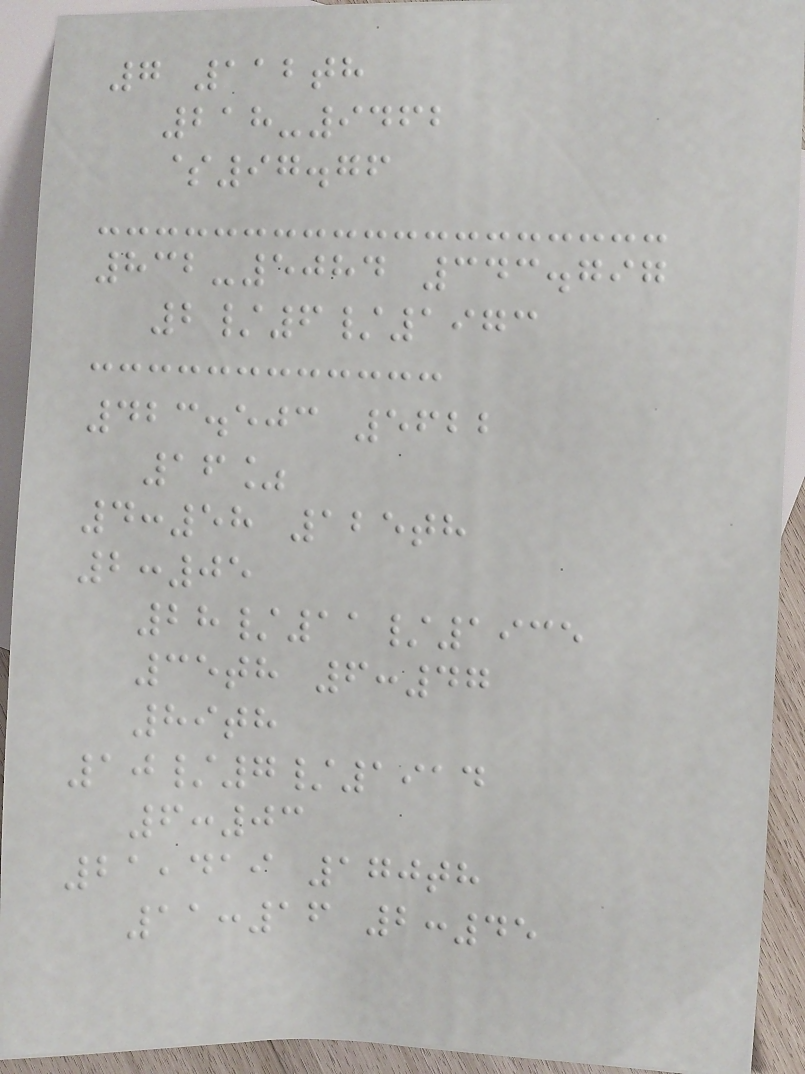7 112th
218-9462
$97.76
832-5084 343.797
2/6/1973
423.503 5622
16%
4:58 125th
2:05
28/11/1935
35th 6:47
89th
10/7/1914
6:03
21,419 170th
11:16 2:45
